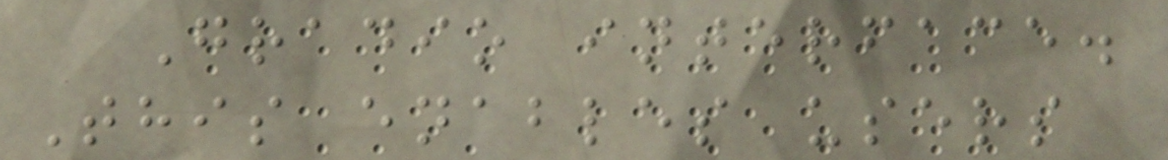Gradio interface.
This enables users
